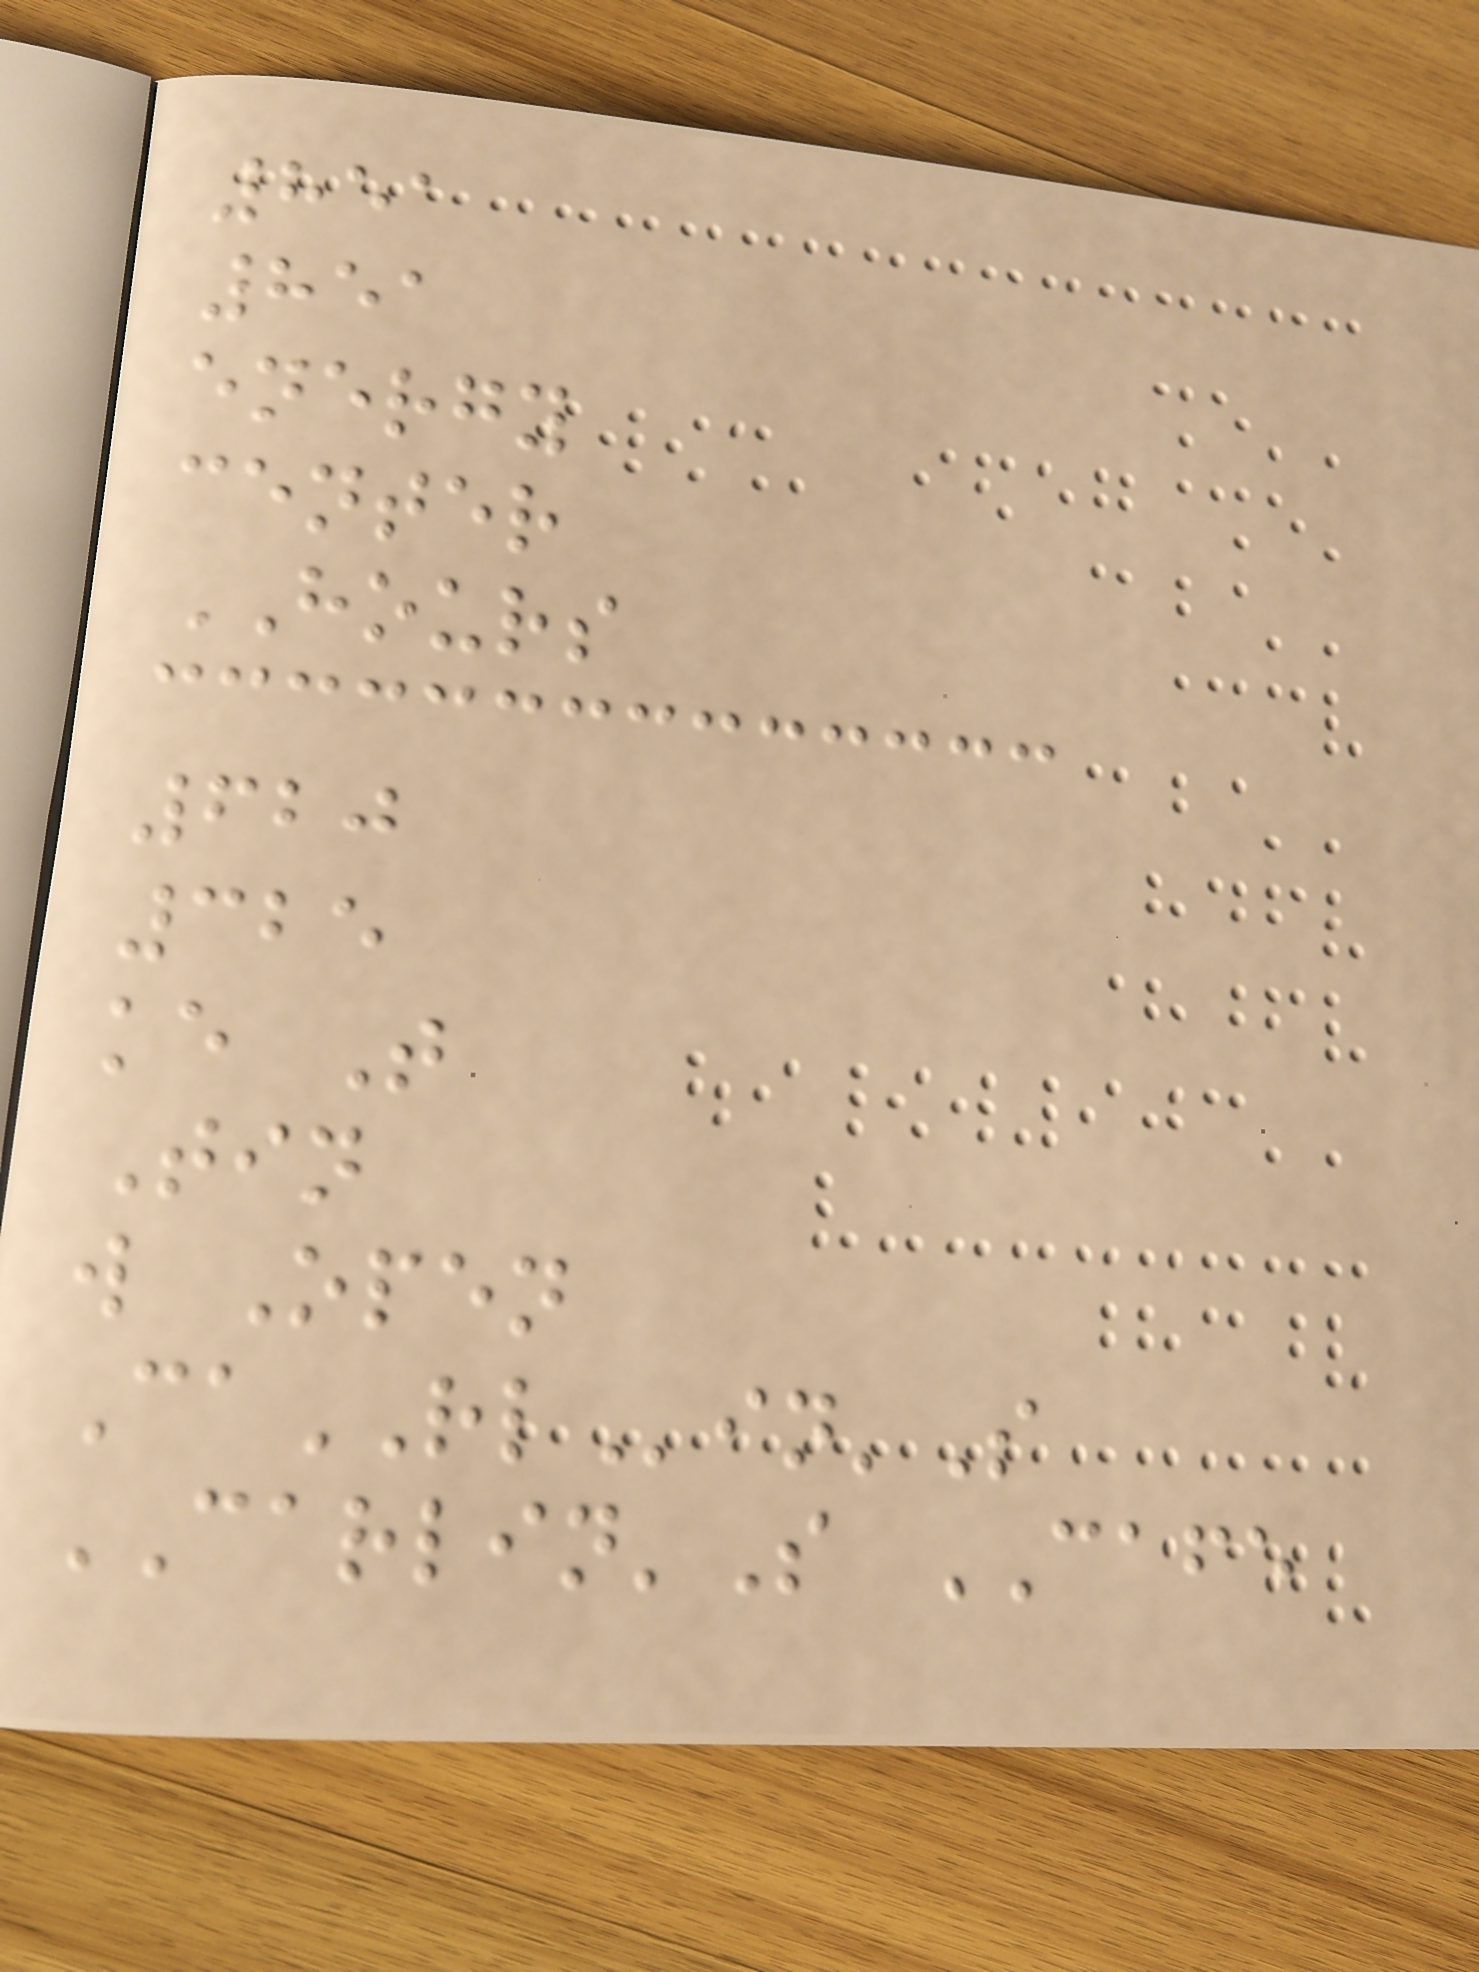851
851
energy
center
HOURS
620
325
ke T
Tin
w Open
CaRLin'S
CARLIN'S CAFE
